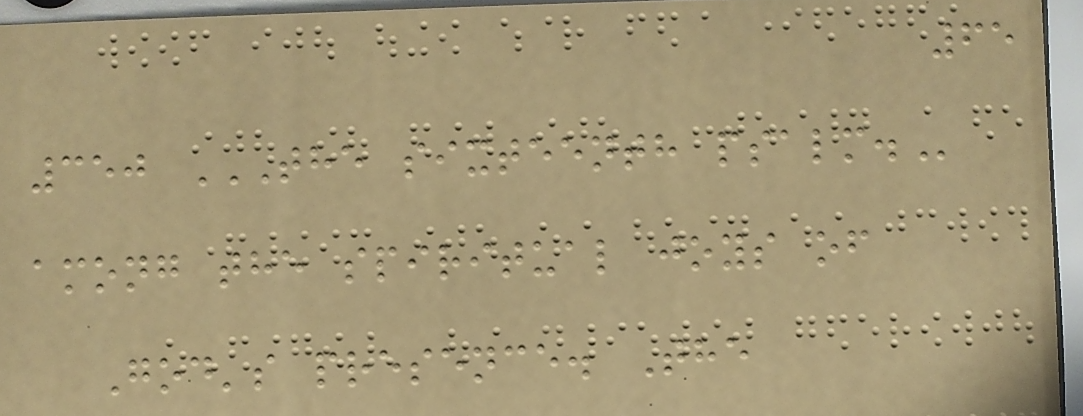65
350 THE SIXTEENTH PSALM.
among the spiritual joys of
God's presence. The
